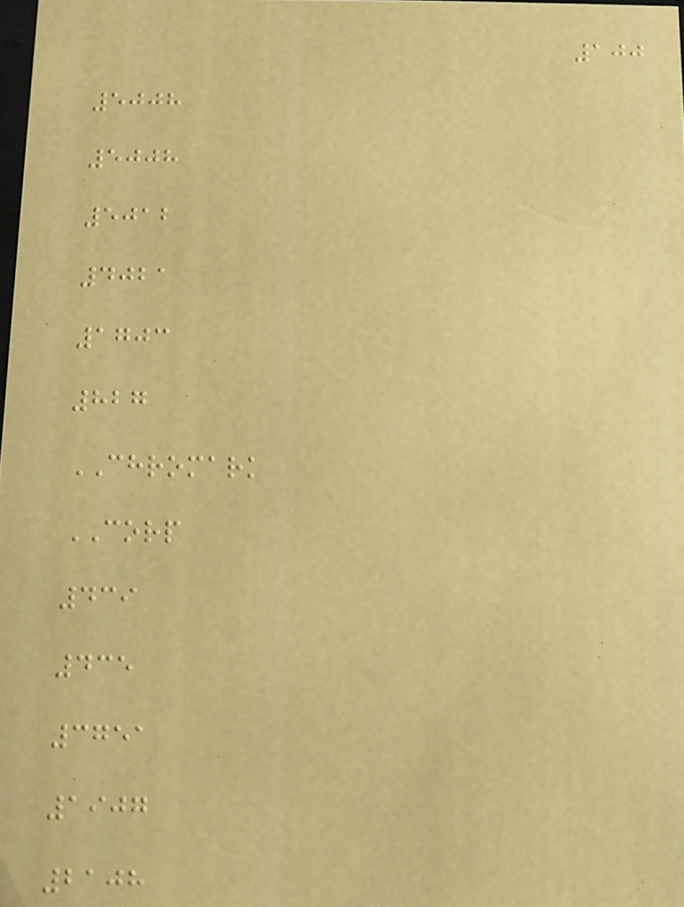100
5008
5008
5012
4021
1703
827
CHROMARK
CORP
439
435
3751
1907
2108
